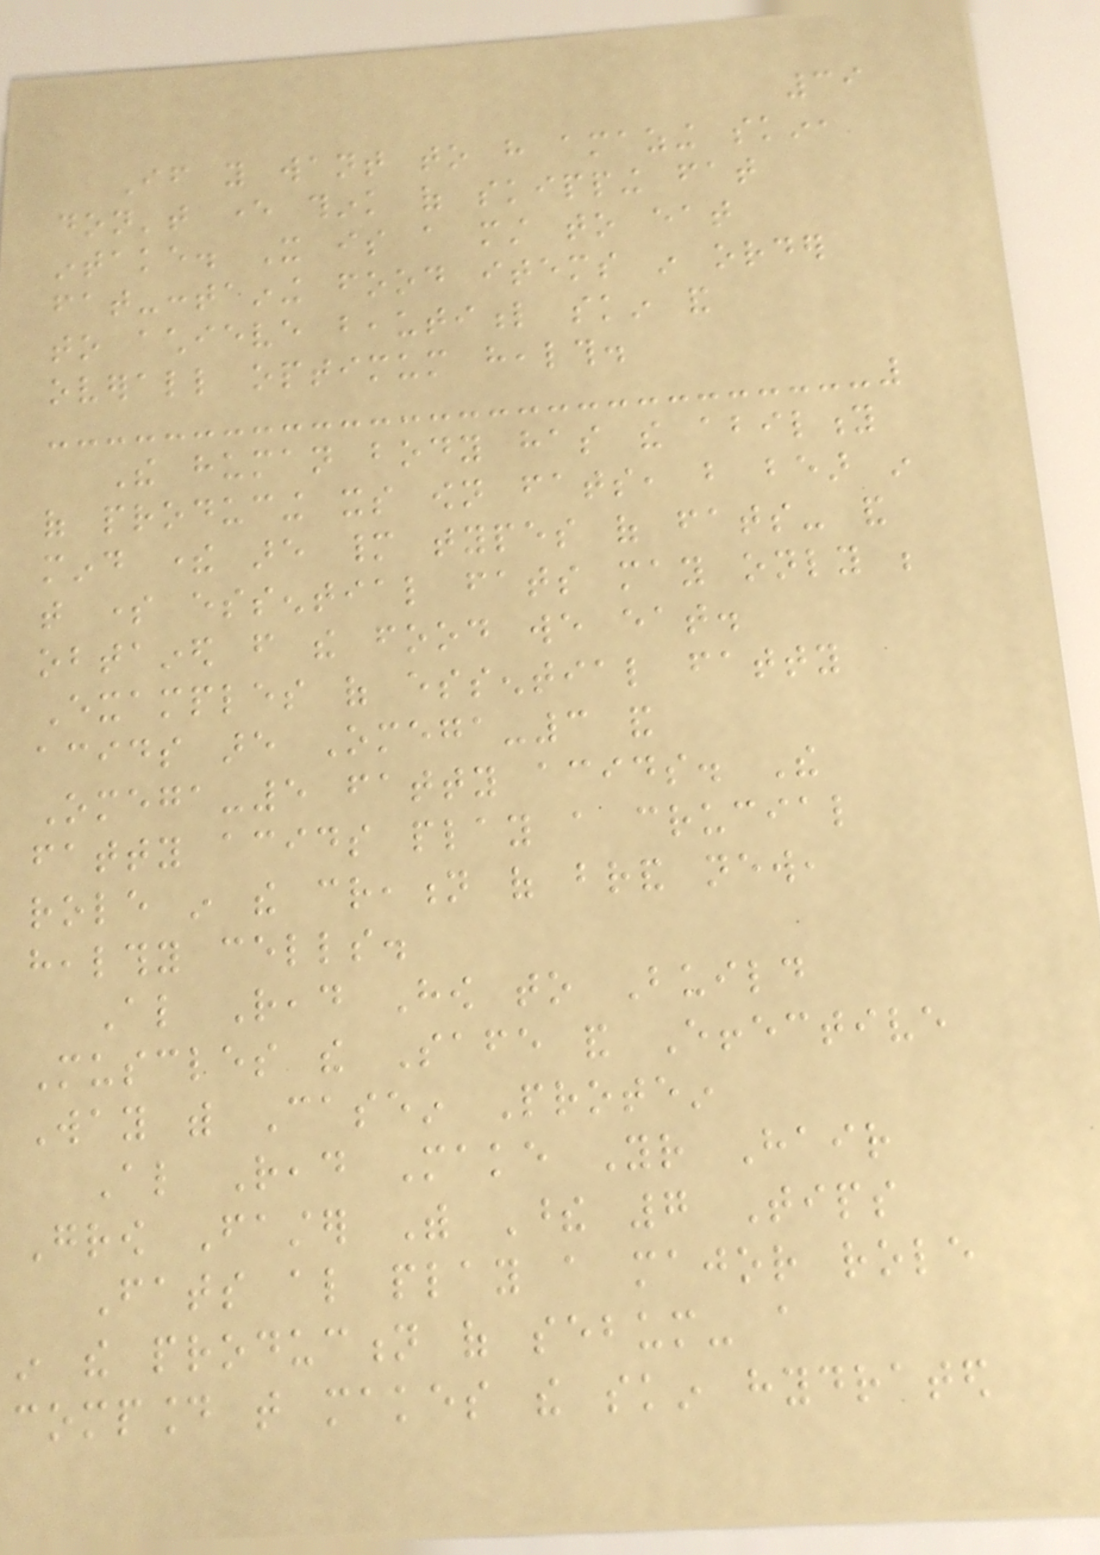39
If you want to have amazing skin,
don't ever think of skipping fat
intake. It is a must to eat
fat-containing food items in order
to achieve beautiful skin and
overall optimum health.
The human body has the ability
of producing its own fats, but bear in
mind there are many types of fats- and
that some essential fats may only be
obtained from the food we eat.
Examples of essential fatty
acids are Omega-3 and
Omega-5 fatty acids. The
fatty acids play a crucial
role in the creation of brand new,
healthy cells.
Also Read How to Build
Muscles the Safe and Effective
Way with Casein Protein
Also Read Make Your Hair
Grow Faster With These 7 Tips
Fats also play a major role
in the production of sebum- a
compound that makes the skin hydrated
